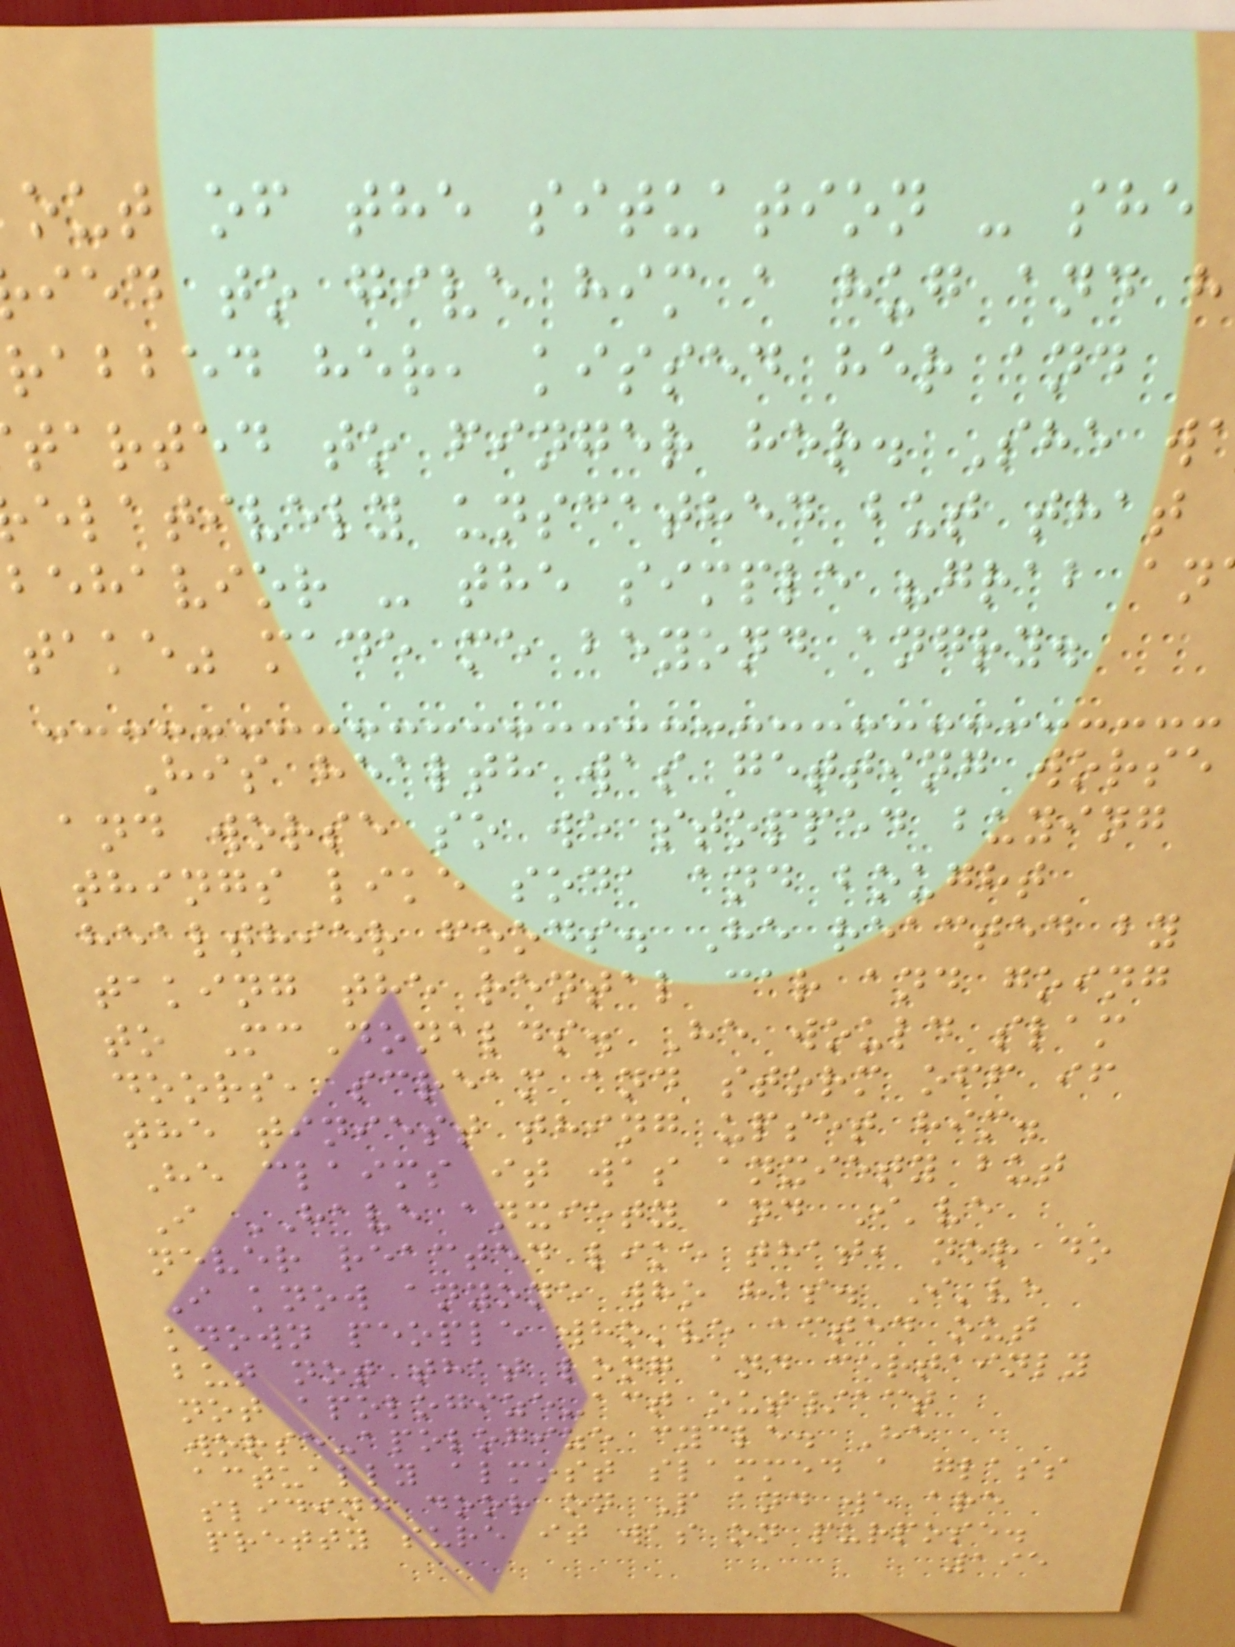out of the situation - she
ied to give him a hug and h
rabbed her, kissed her and
tarted to finger her. She w
elatively unscathed but that
behavior - the simple "grab an
take" made me beyond angry.
His health was getting worse
and worse so we stopped buying
things like soda and bought
healthier foods. He reacted by
taking the rental car and going
to McDonalds. He would slam
doors, scream and storm off if
the tiniest thing upset him.
He claims it was anxiety but
I HAVE anxiety and I've
never reacted like that, nor do
I know anyone who has. I've
known people who've acted out
but not that long and certainly
not apologize-act out/act
worse-apologize cycle. He
actually almost slammed a glass
sliding door on P and we are
pretty sure it was on purpose.
195
